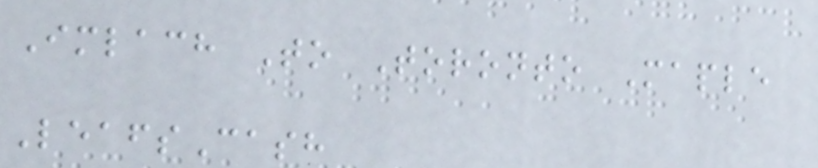Imlach To Toronto Maple
LeafsCash
